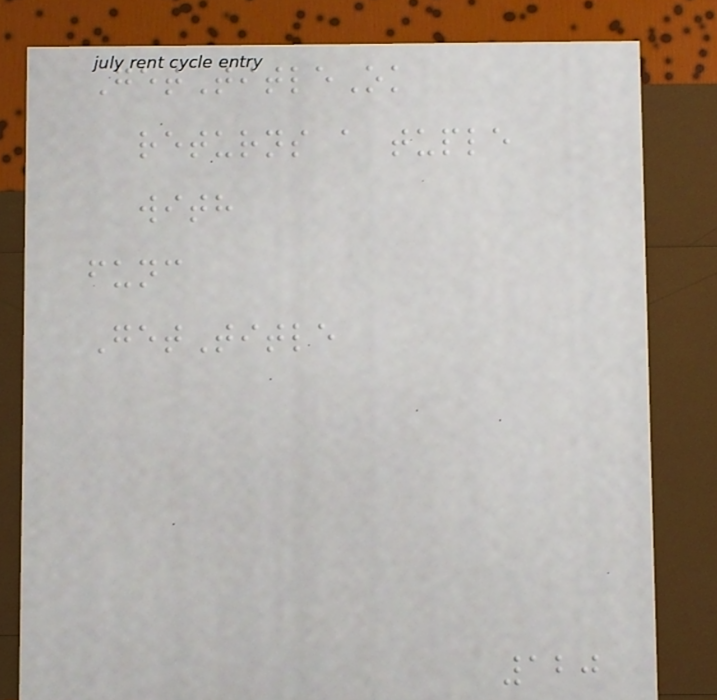GetTitleOk
returns a tuple
with
func
GetTitle
120
